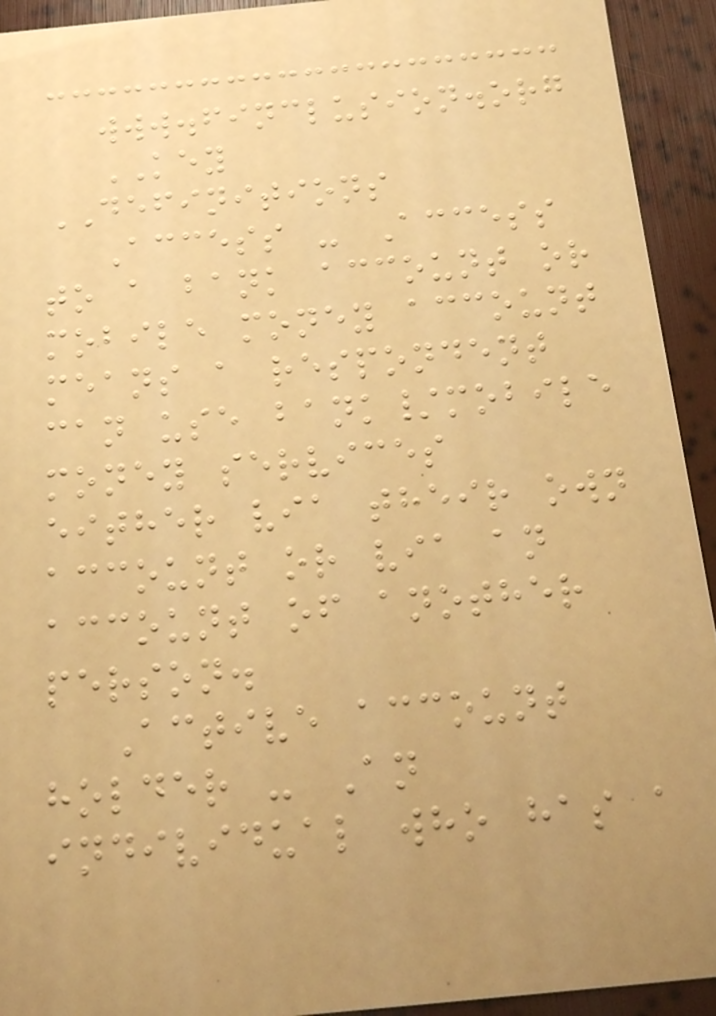www.finclusion.org
KEY
DEFINITIONS
Access - Access
to a bank account or
mobile money account
means a respondent
can use bank/mobile
money services
either via their own
account or via an
account of another
person.
Active account
holder - An
individual who has a
